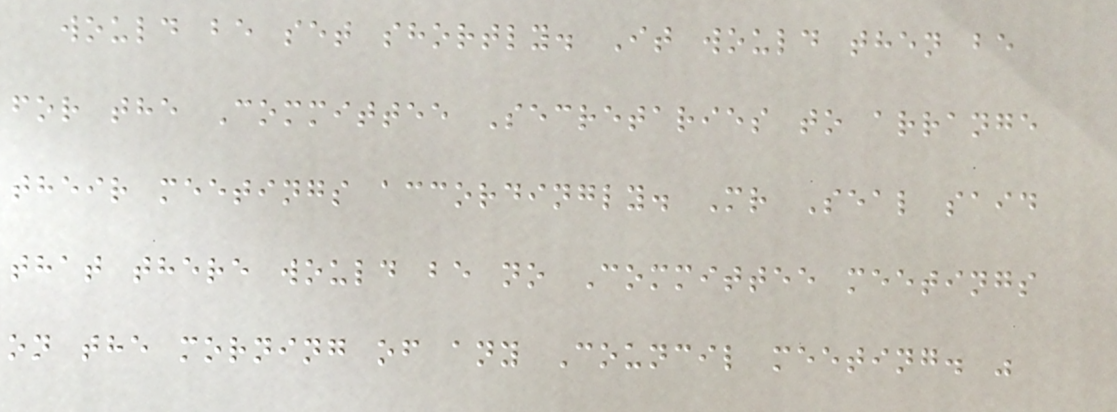would be set shortly. It would then be
for the Committee Secretaries to arrange
their meetings accordingly. Mr Seal said
that there would be no Committee meetings
on the morning of any Council meeting. "
